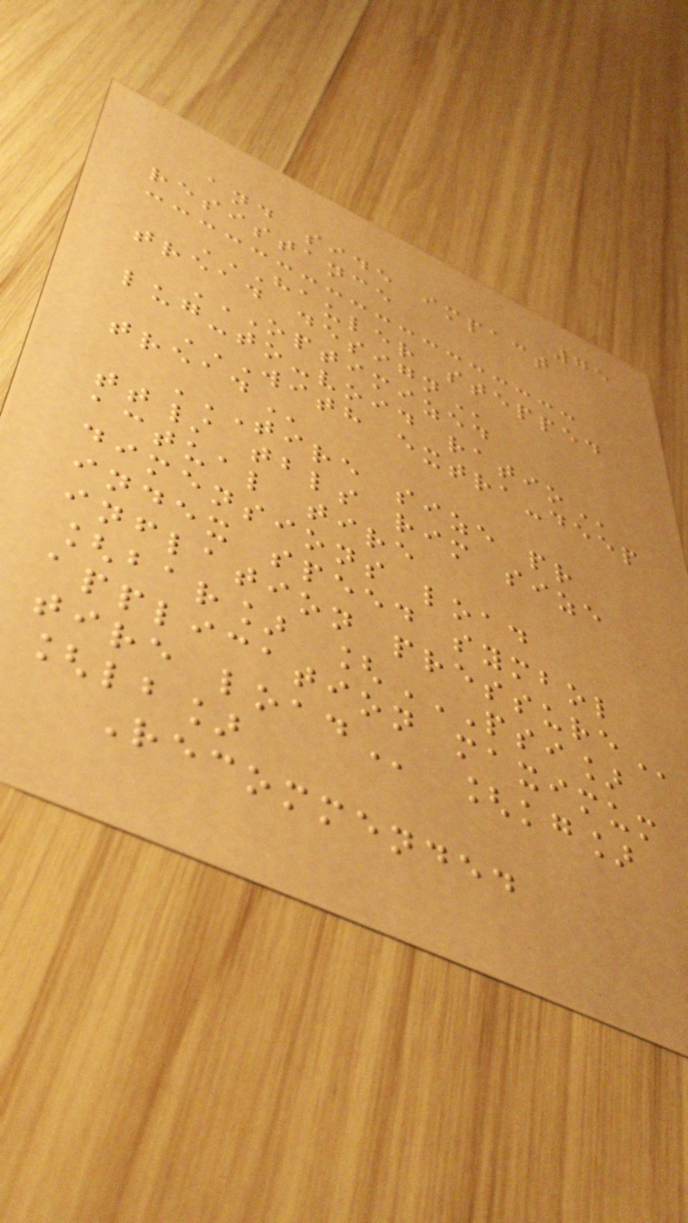75
and side impact
resistance
HAULER STEPPED
TREAD DESIGN
OPTIMIZED
LUG-TO-VOID RATIO
WITH EXTRA-DEEP
TREAD
TIRE SIZE PR
TT/ TBLS RIM SIZE
ACTUAL TIRE
DIMENSIONS LOAD
INDEX SPEED SYMBOL
INFLATION PRESSURE
[bar] [PSI]
APPLICATION MAXIMUM
TIRE LOAD [kg]
[lb]
Recommended
